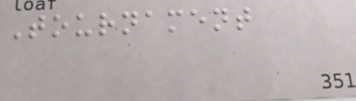Tournament
